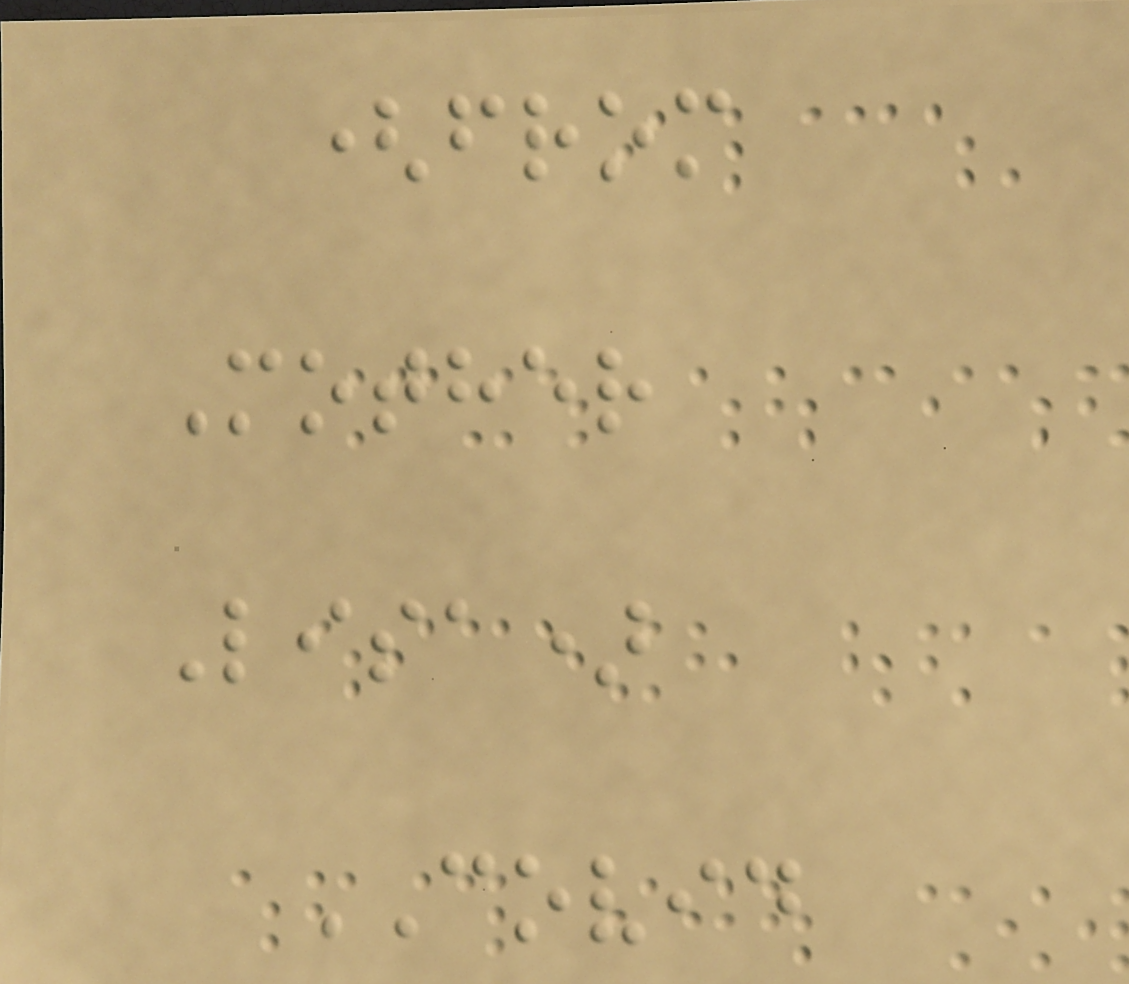(from
Mother
Lisa)
COVID
